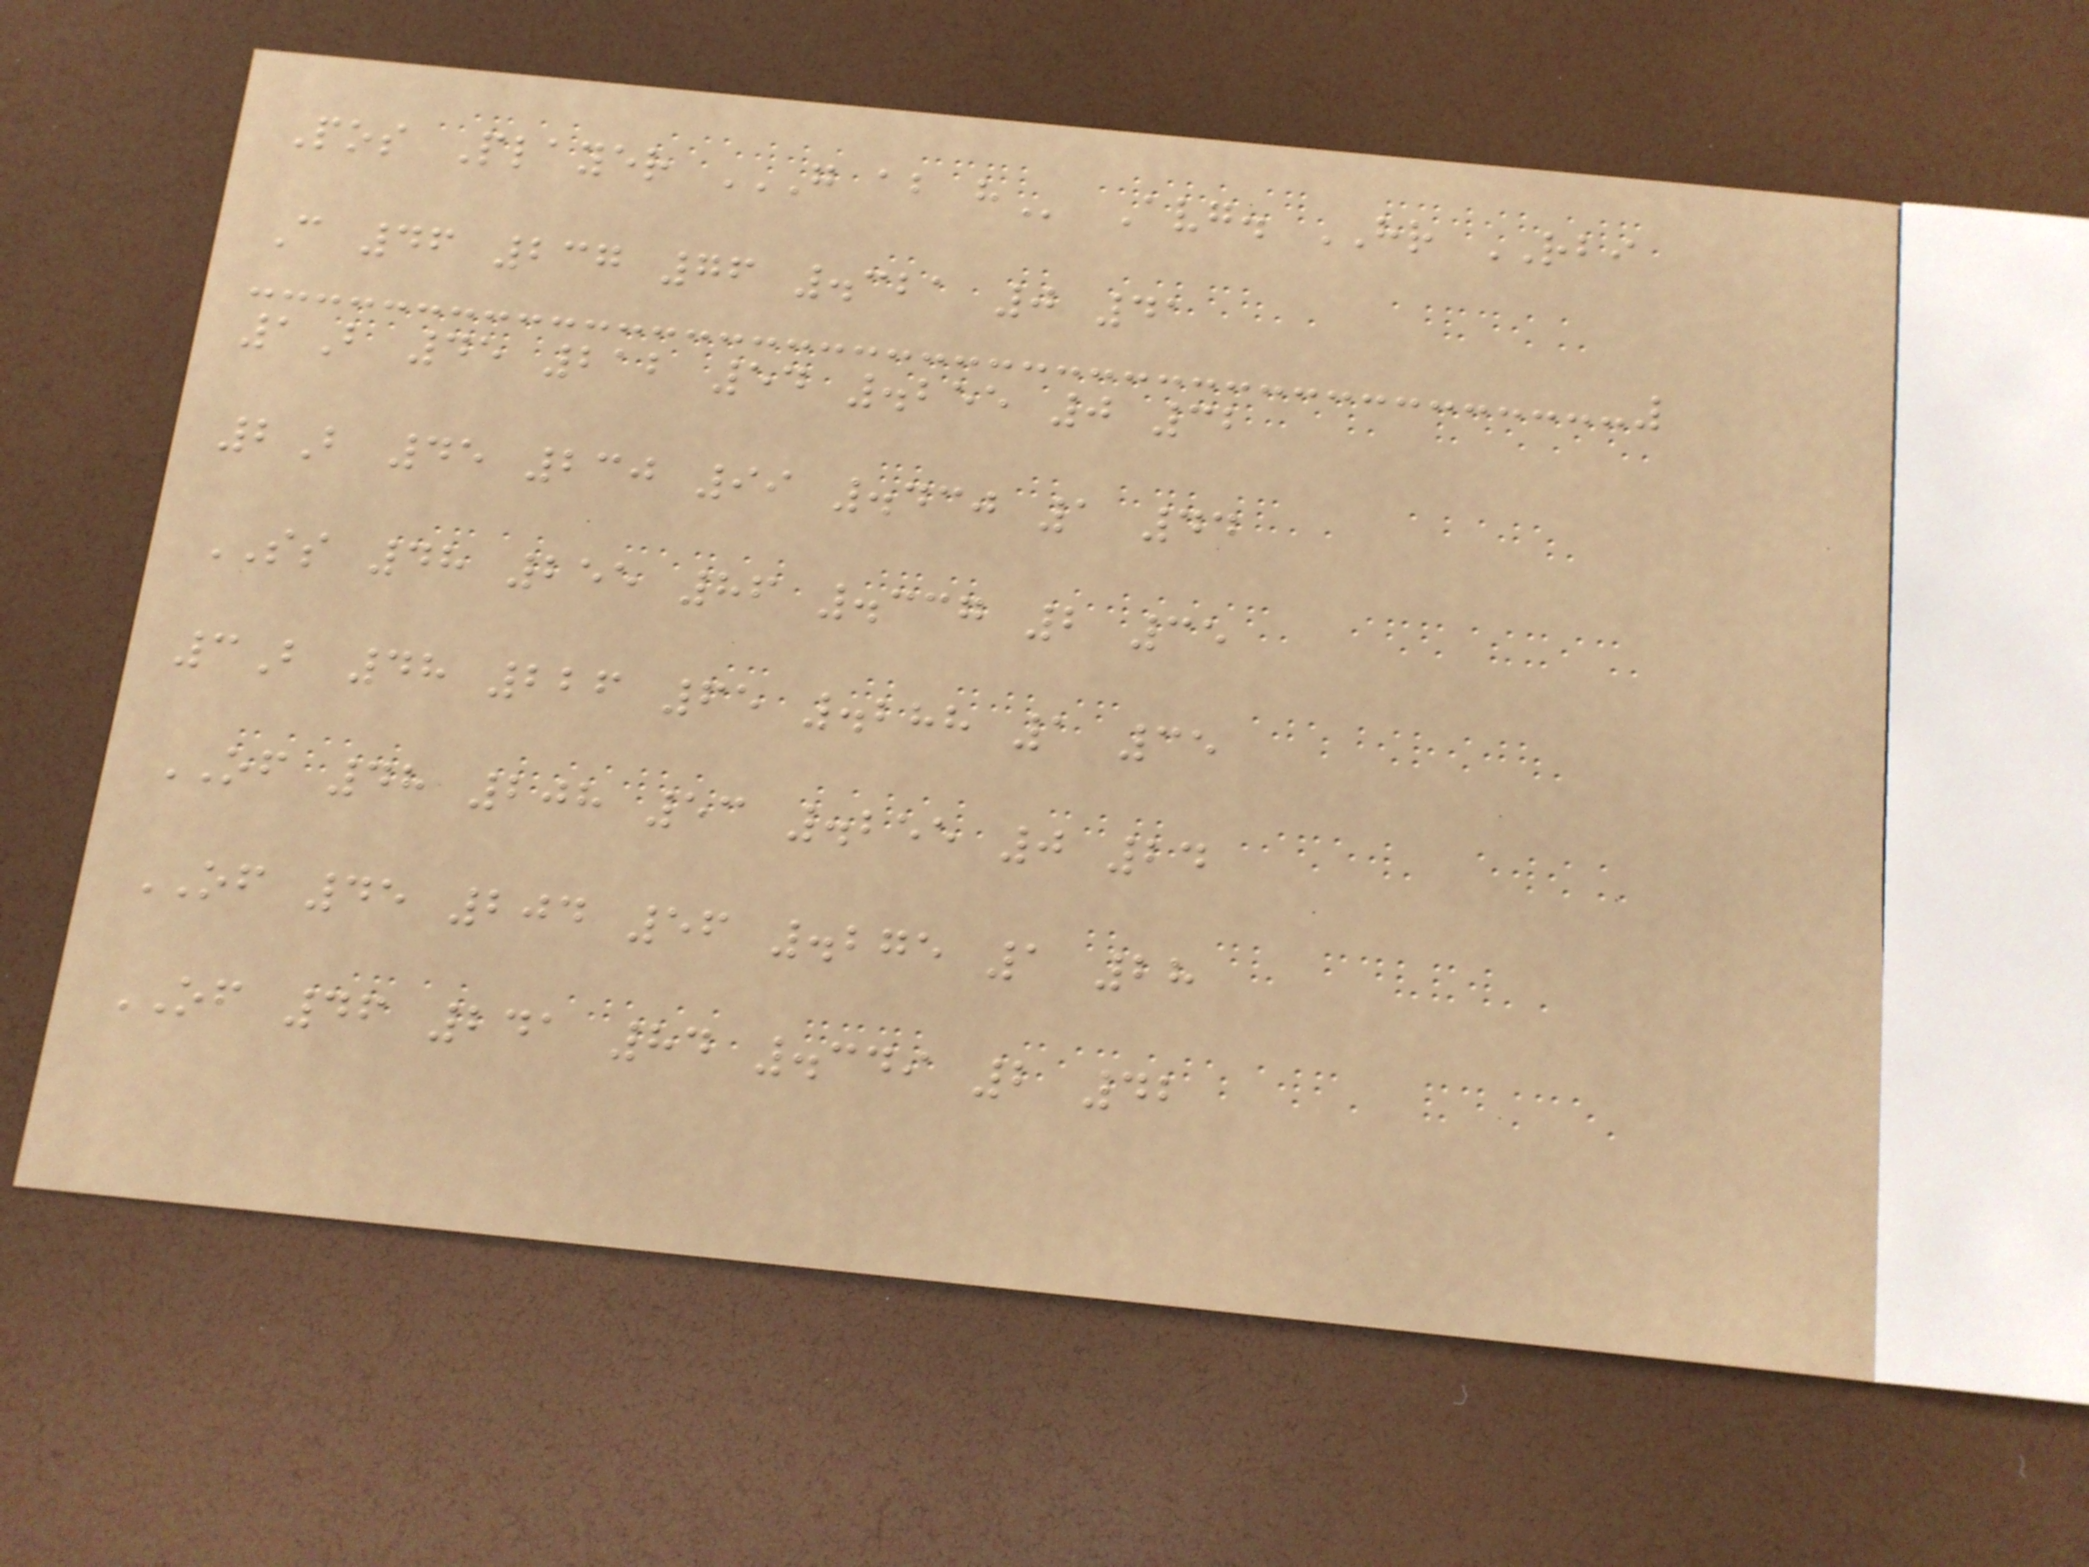Pos Player G AB H Avg. HR RBI
C 46 237 76 .321 0 41
1B 45 212 54 .255 0 32
2B 45 230 99 .430 1 44
SS 48 255 86 .337 2 35
3B 48 226 65 .288 1 35
OF 48 208 53 .255 0 24
OF 45 204 56 .275 1 28
OF 46 241 84 .349 2 42
